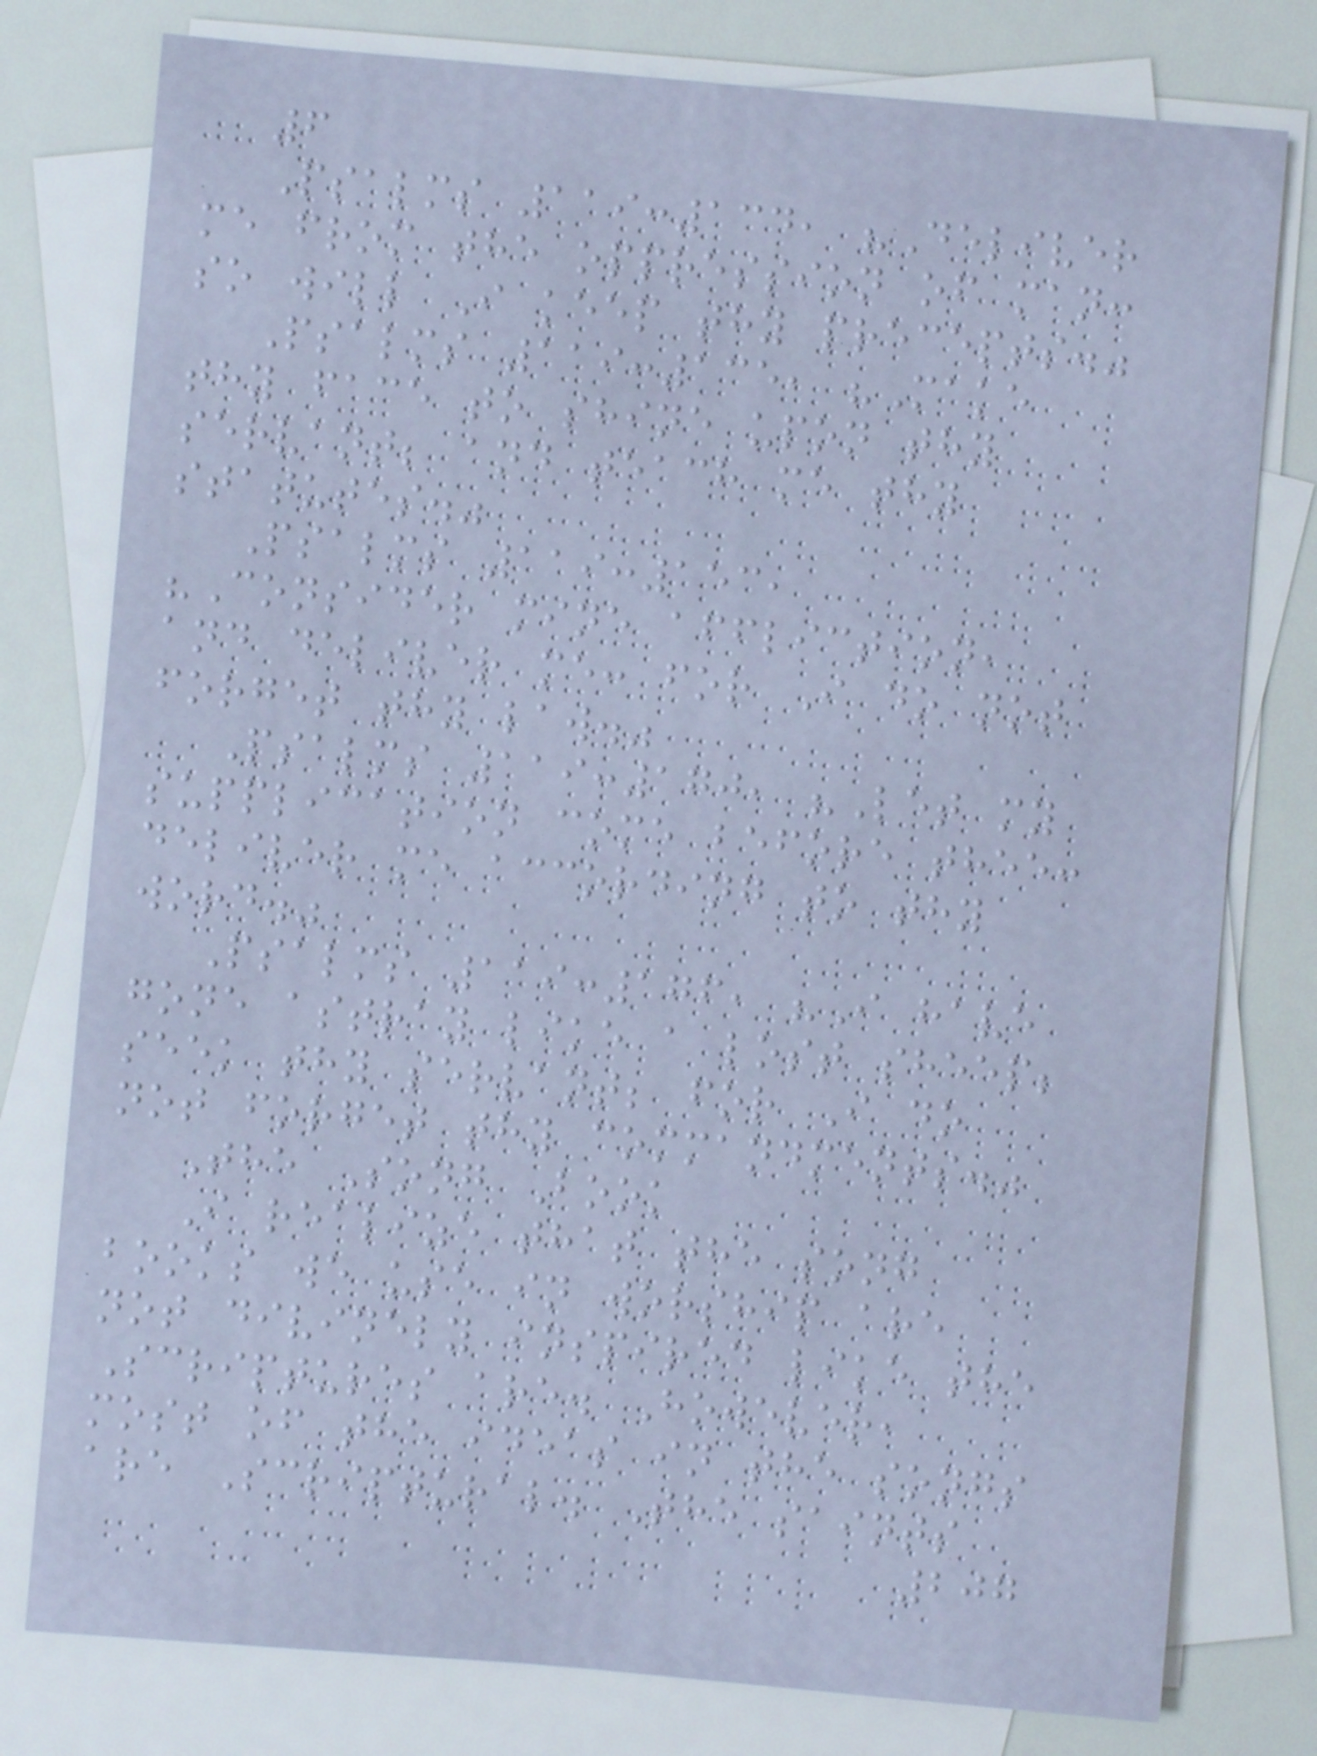6
Psalms 119:134, "Deliver
me from the oppression of man:
so will I keep thy precepts."
Psalms 119:135, "Make
thy face to shine upon thy
servant; and teach me thy
statutes."
Psalms 119:153,
"Consider mine affliction,
and deliver me: for I do not
forget thy law."
Psalms 119:170, "Let my
supplication come before thee:
deliver me according to thy
word."
Psalms 119:176, "I have
gone astray like a lost sheep;
seek thy servant; for I do
not forget thy commandments."
The Song Book
I realize that the song
books we use in worship are
not divinely inspired like the
Scriptures are. However,
most of the ideas in the songs
are Scriptural. The saints
207
